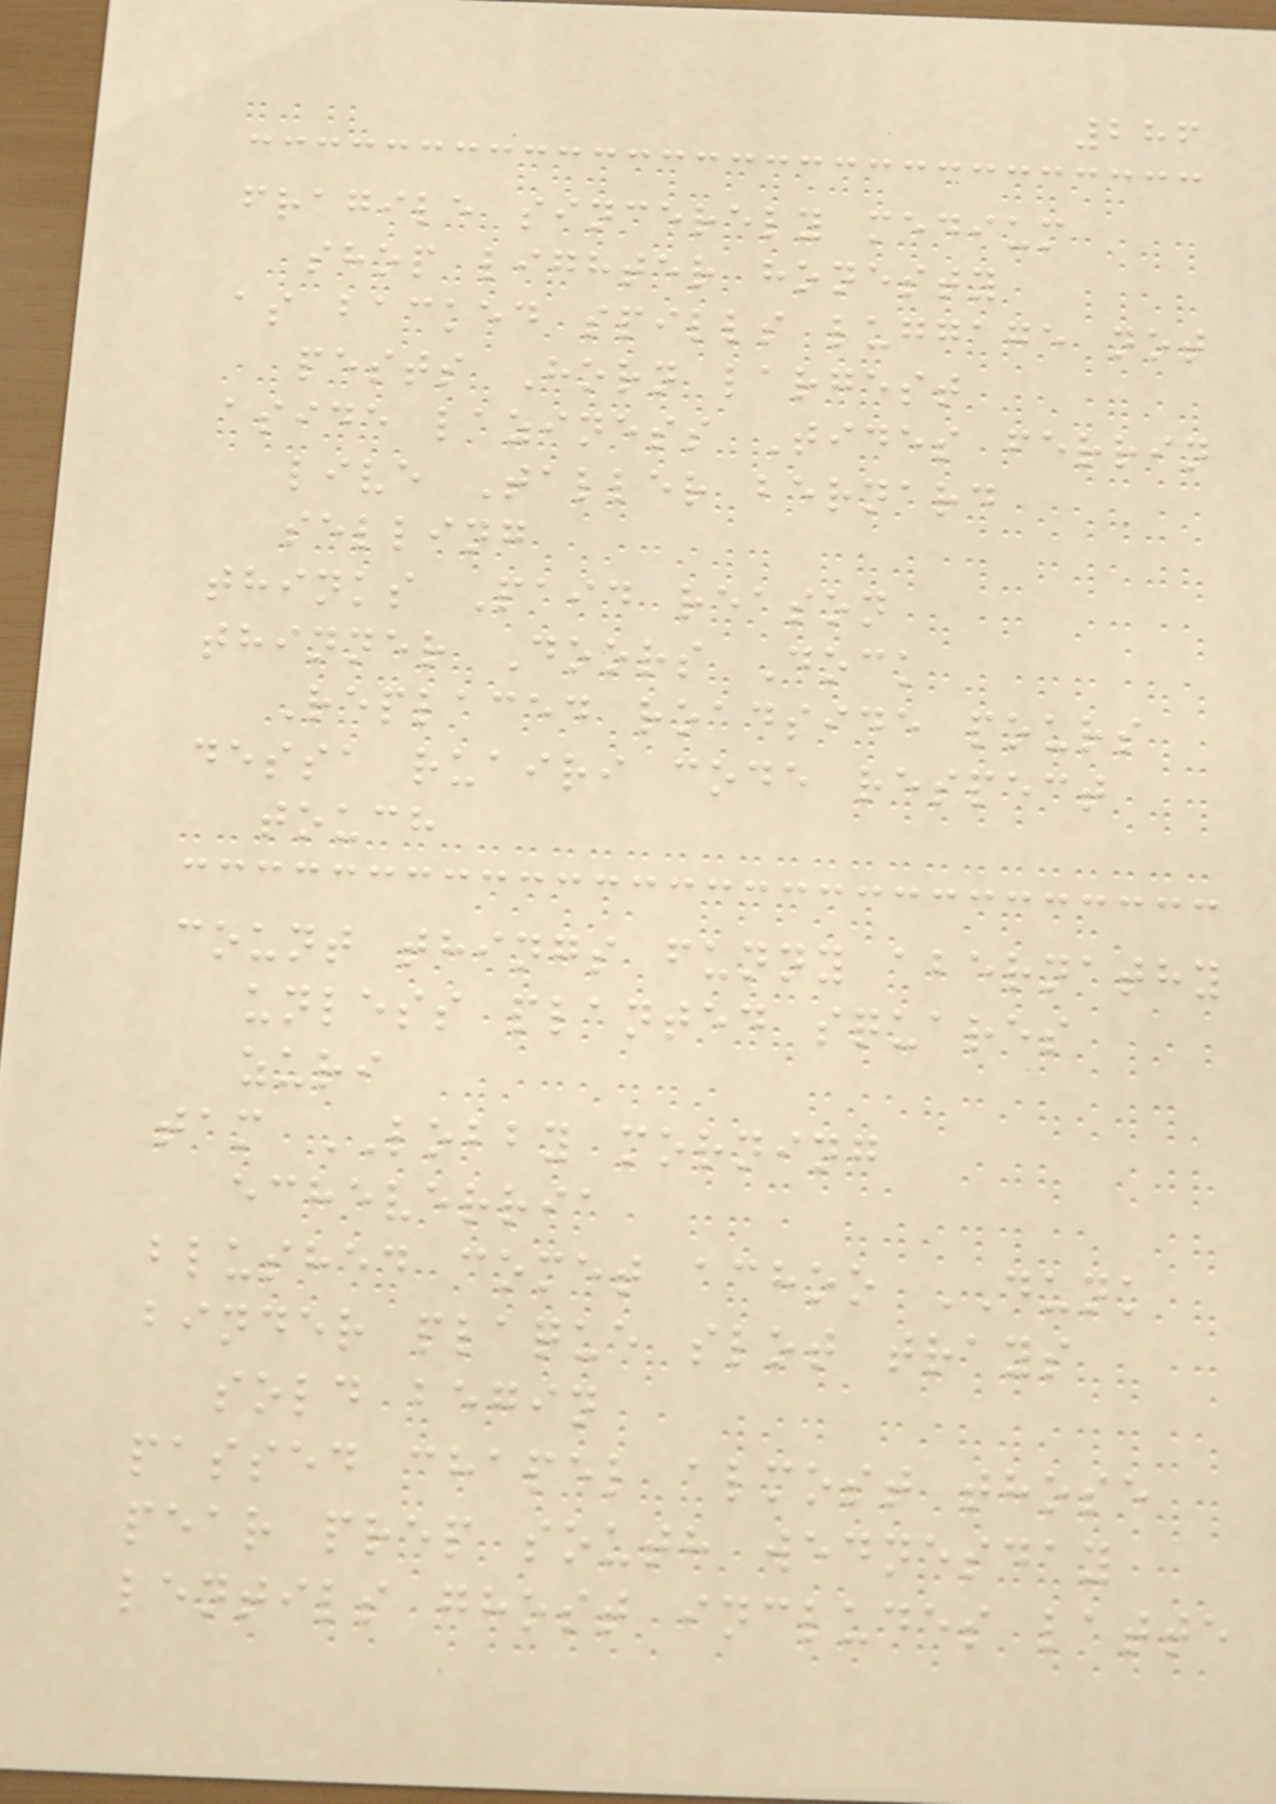286
fragile sincerely medium
shop lighter honesty
as backed spills luggage not
pests Horn largest
aside laziness Tides ferrin
live Taller bernard
selling
thinks Paid reason
thinner Doors Dock
Replaced roadside pours
dessa ruairi code respect
touch
count things funny abernathy
unless planted squares
zuri
tam LOBBY morning
echeverria
blushed comet achoo DUNK
binder plaque slot trays
sold begin
passed chapel almost those
pear prep south wednesday
lentils ghost includes latte
